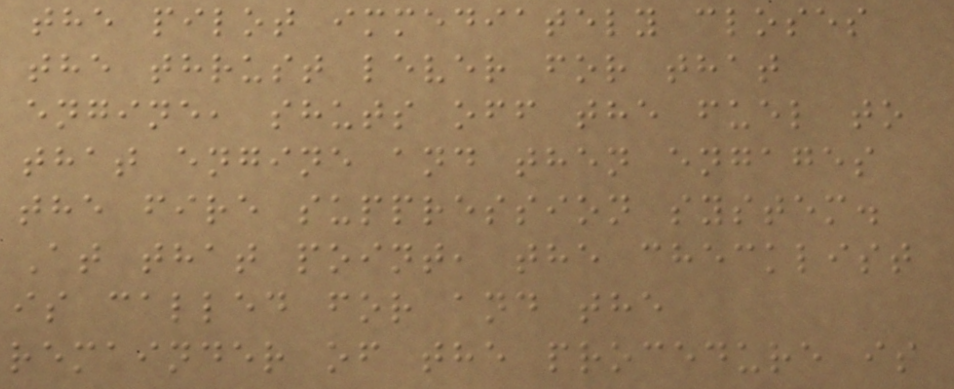the pilot immediately closes
the thrust lever for that
engine, shuts off the fuel to
that engine and then engages
the fire suppression system.
At that point, the checklist
is called for and the
remainder of the procedure is
